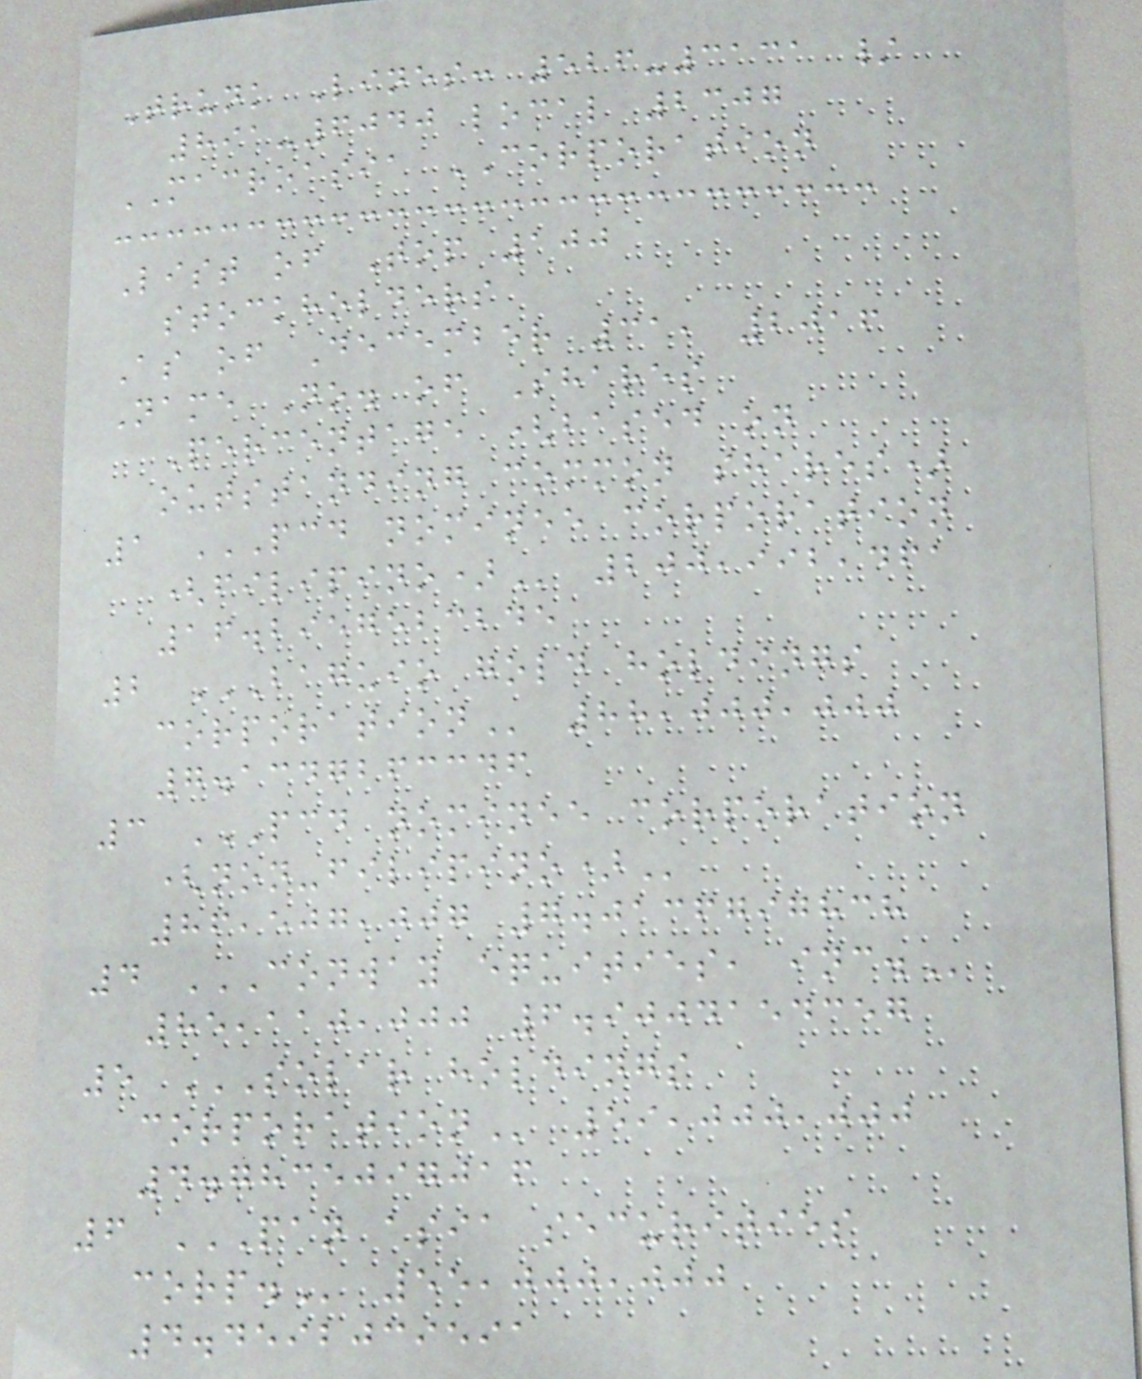Trunk Lines: 526-3131 /
891-6040 local 2307
MACROASIA CORPORATION
List of Top 100
stockholders
As of December 31, 2016
Name No. of Shares
Percentage (based on
outstanding common shares)
1 PCD NOMINEE CORPORATION
(FILIPINO) 200,992,461
16.2957523245
2 BAGUIO GOLD HOLDINGS
CORPORATION 88,000,000
7.1347263346
3 PCD NOMINEE CORPORATION
(NON-FILIPINO)
86,507,007 7.0136797838
4 CONWAY EQUITIES, INC.
85,110,000 6.9004154357
5 SOLAR HOLDINGS
CORPORATION 59,000,000
4.7835097016
6 PAN ASIA SECURITIES
CORP. 55,000,000
4.4592039591
